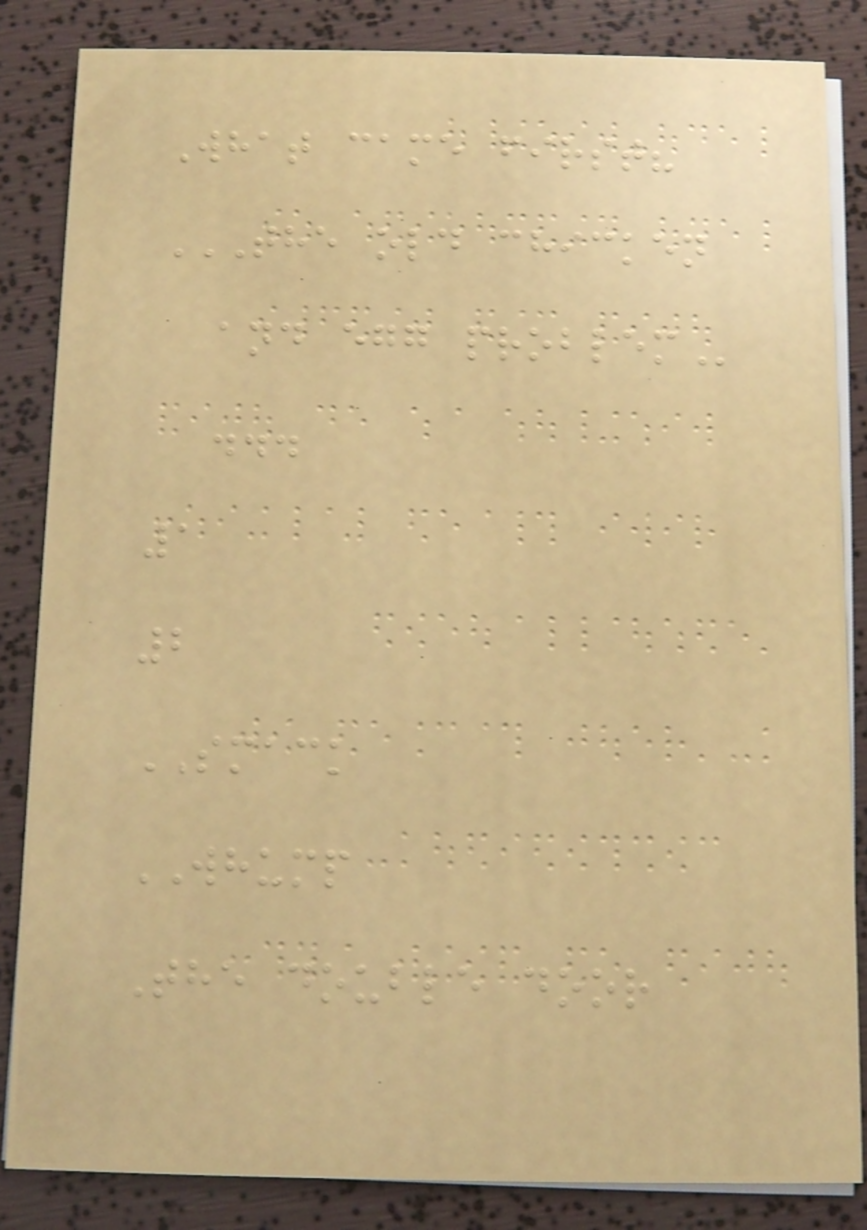What came first?
THE OLD CHICKEN
AND EGG PROBLEM
...
1
2
SMACK
WHUMP
The double door
